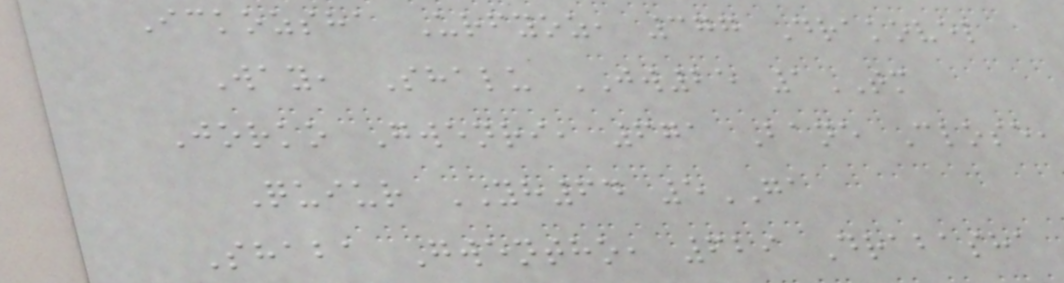Ickozsha Urfyoz, 377 Drakovel
Way, Shalu JW25 1TM
Jorko Gwenri, 671 Bane Close,
Quiur YH64 5GA
Shaba Gwentho, 629 Drabasha
